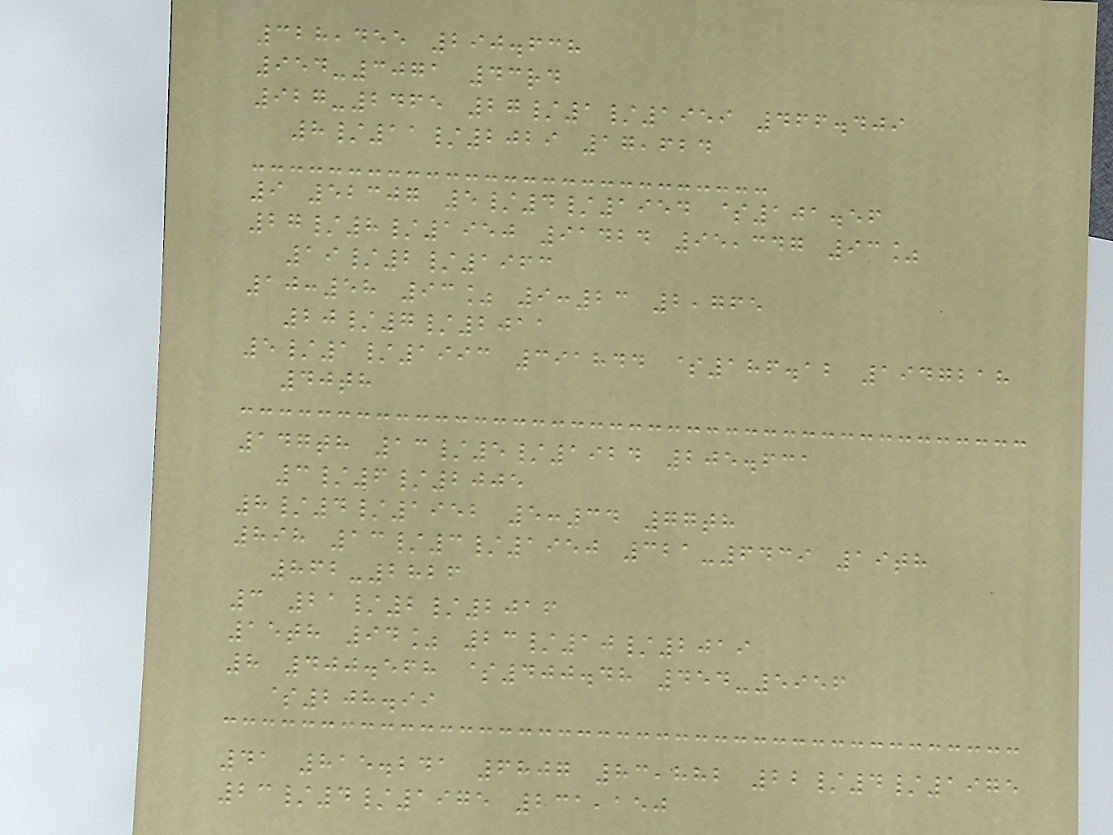328,455 290.638
954-3071 43rd
927-2465 27/1/1959 466.409
8/11/2029 17,624
9 52307 5/4/1954 $101.56
27/8/1950 91424 95,347 93%
19/2/1963
10:58 93% 9:23 2,765
20/7/2011
5/1/1993 391844 $186.12 1947218
40th
147th 13/5/1924 205.631
3/6/2005
8/4/1952 5:34 77th
898 13/3/1950 321-6439 19th
862-2826
3 21/2/2016
15th 94% 23/10/2019
8 400.568 $400.48 454-5956
$208.99
41 815.241 6807 83,882 22/4/1975
23/4/1975 231,150
